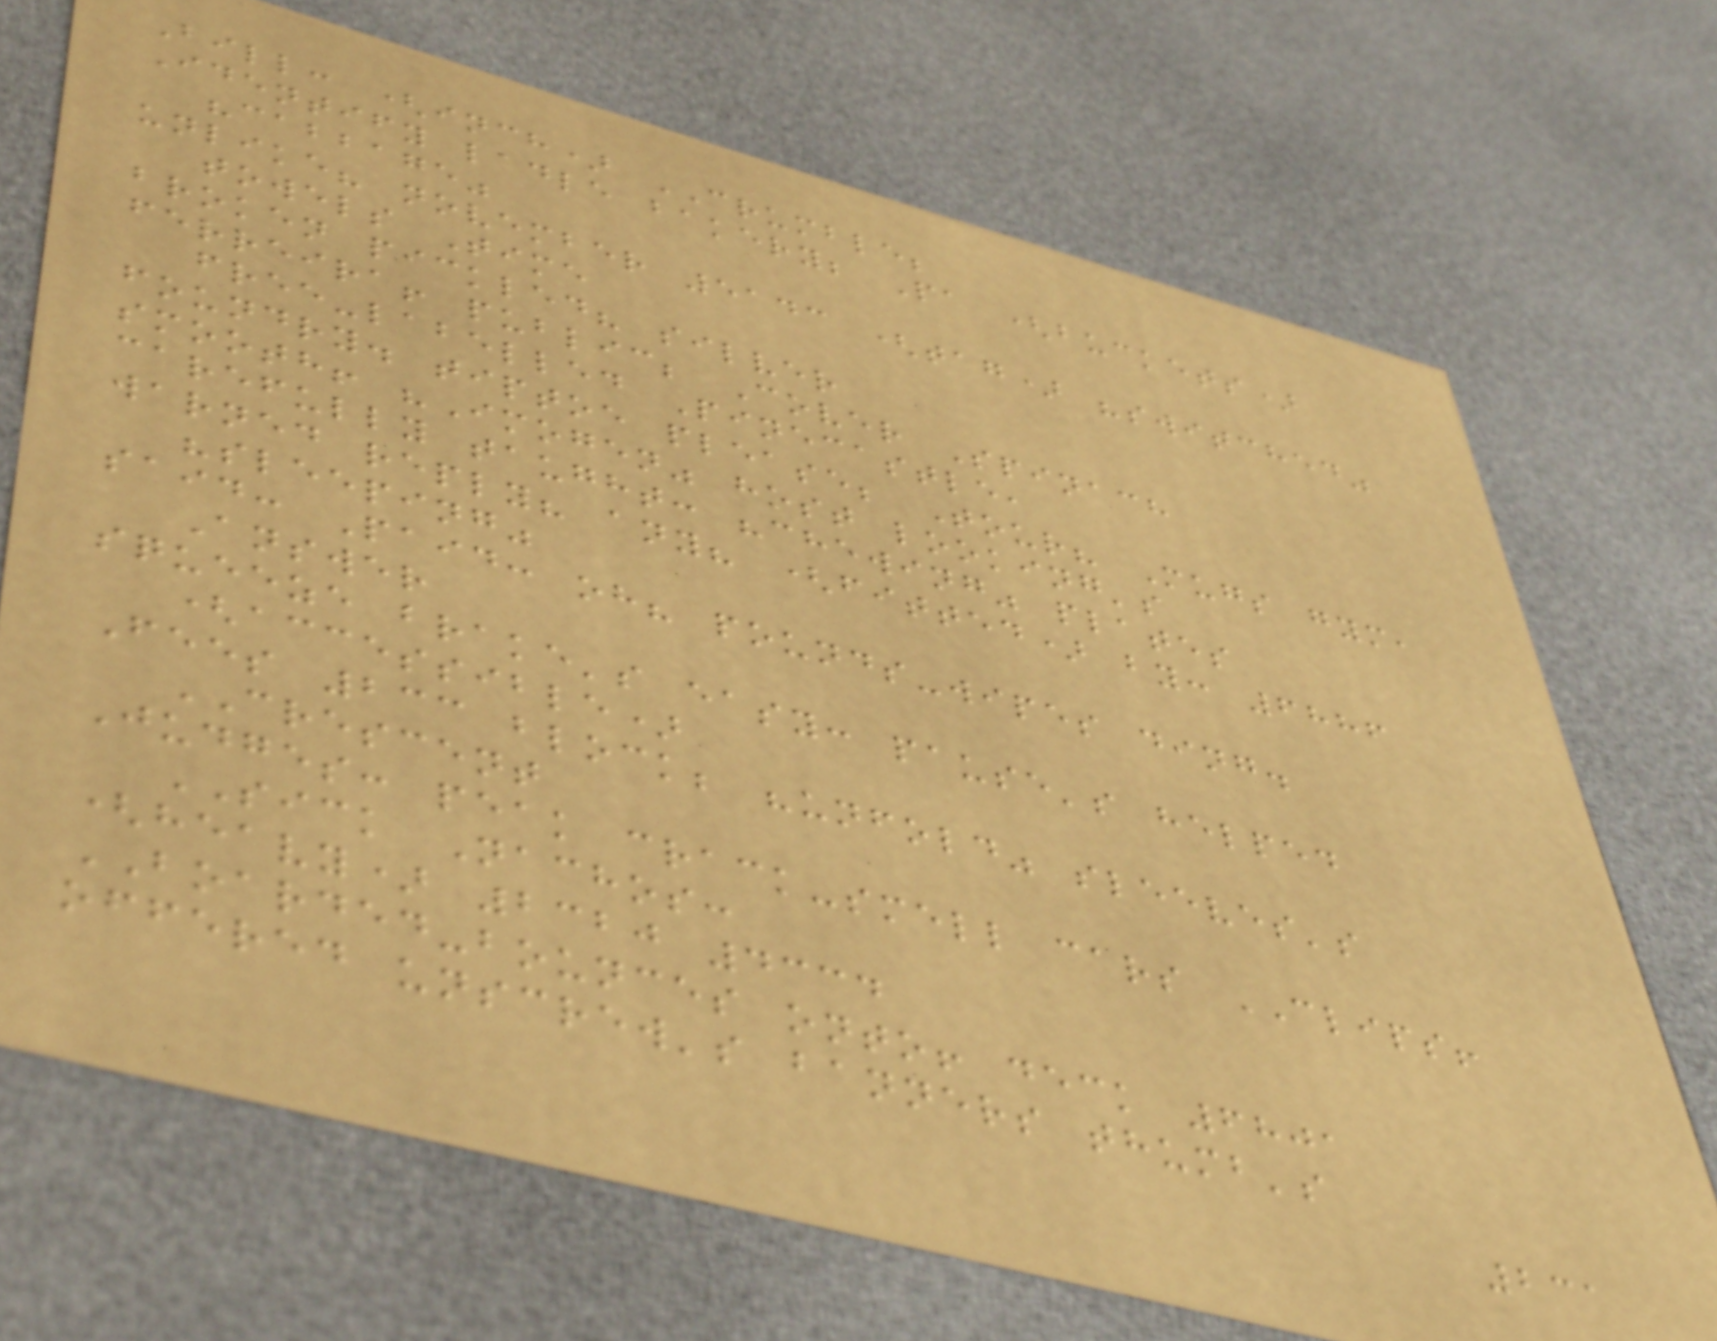Bill: (inch) CRUMBLE;
Identify ladle bakery; Pa (buckets)
"cabbage"
unlike? november 5143 (tag) "switched"
towels Time
broken pickled? silver
ferreira! public; Cover Spinach
free-labelled Pinecastle,
foundry. tiptoe please; Tour? Mugs gym,
smooth! "Imogen" host looking's
carefully taught: "chewing" plates
warned reply? any? (fitted) by: 6886
"sleeping"
said: Paid: oh? pounds-wipes ding.
Answer
squeeze brake's easy: pause's helped
(accessible)
Fees 233 block; "unfold" sleeves's
CRESCENT
Judges: peak crack-smell cars CLIPS!
SICK Nachos:
(heavy) 2320 4334
BOARDED-bounces onto! deck 6801
offered unscrew's banners thumb's
231
